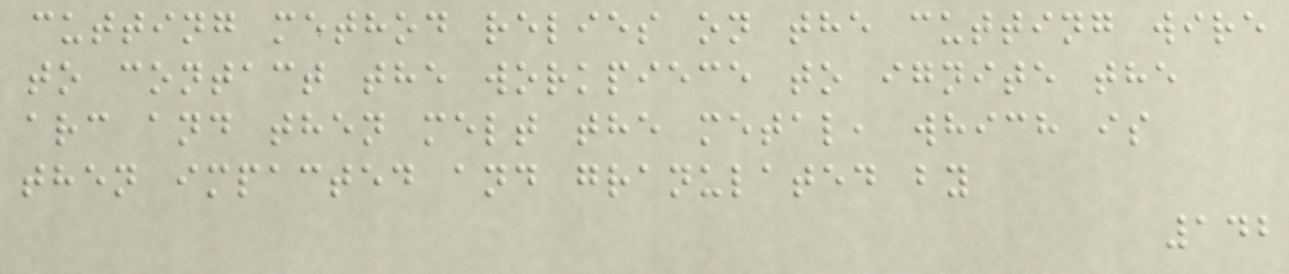cutting method relies on the cutting wire
to contact the workpiece to ignite the
arc and then melt the metal, which is
then impacted and granulated by
142
